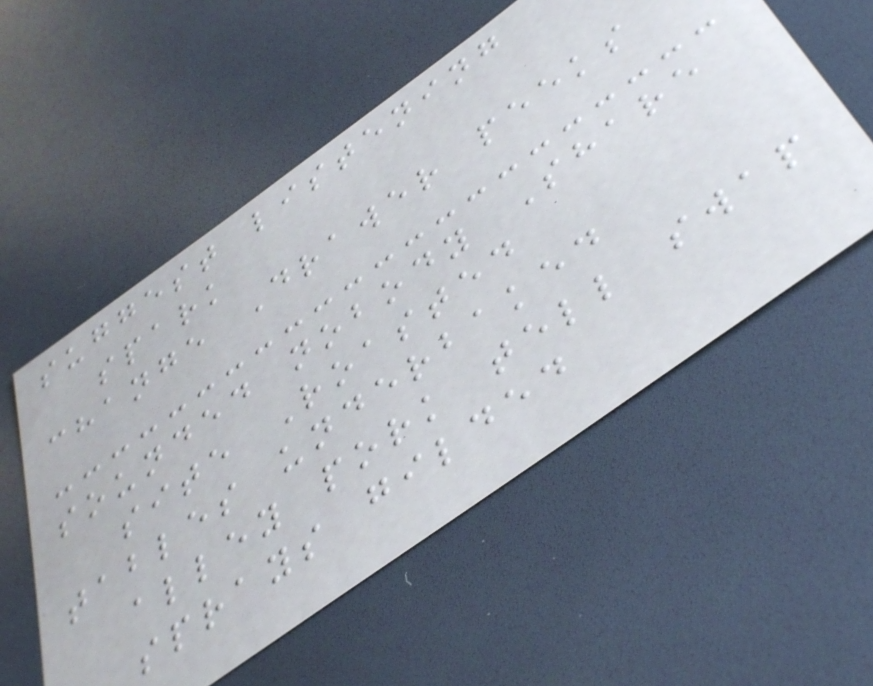suggest listening
spark
change Drawer peeks
sounded nobody Share
site Roasted
tables underbaked
alley pork tell swap
sprays gilded
